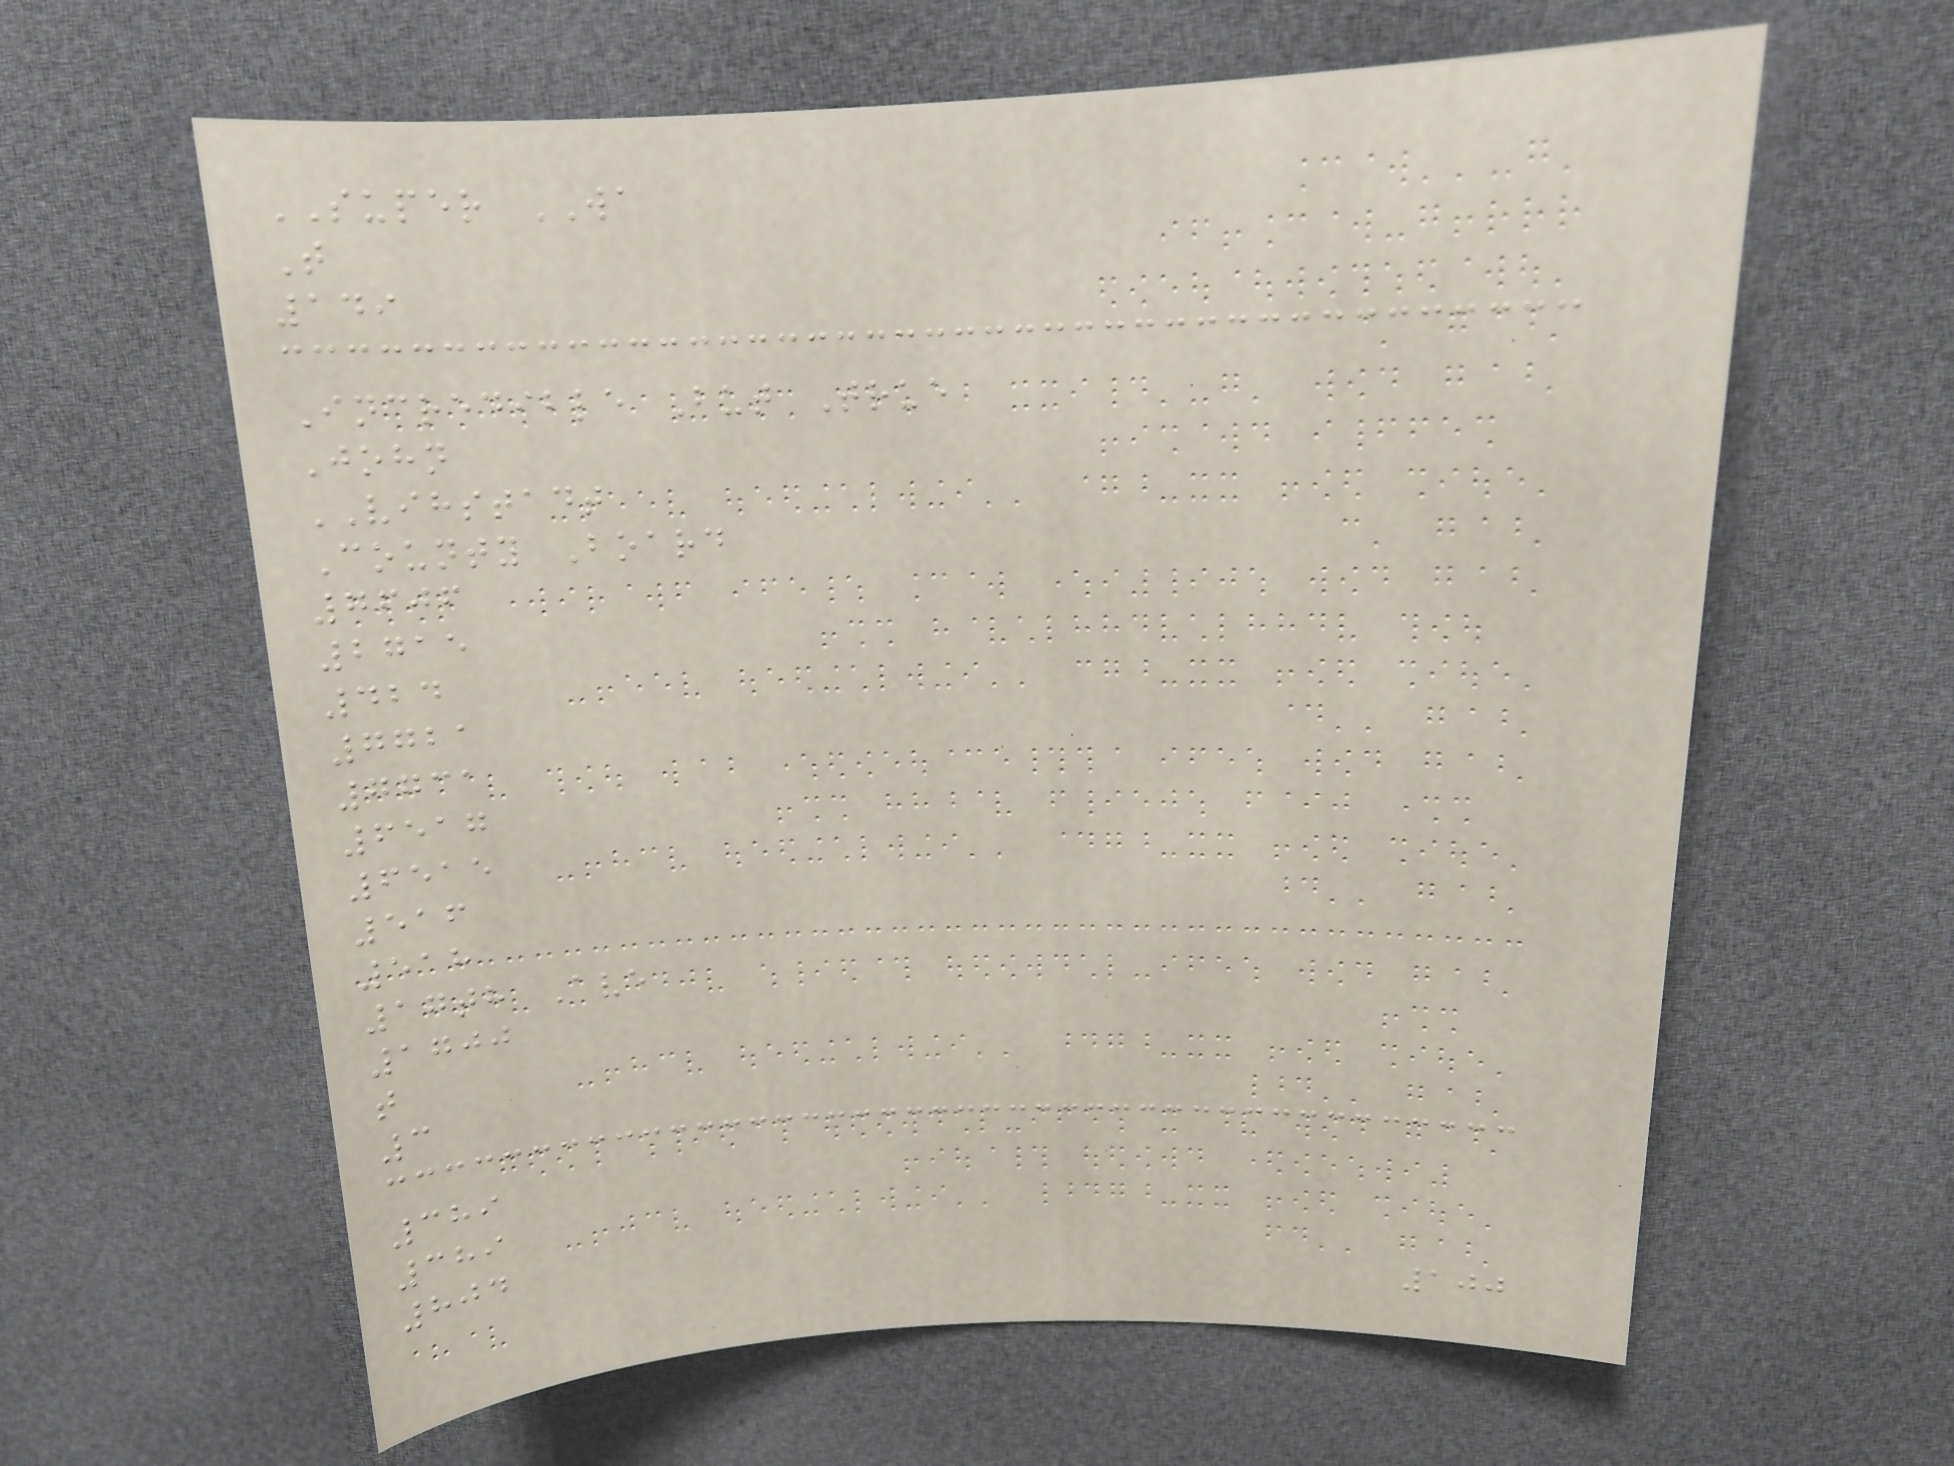SUPER WA
T
149
Incredible But True
John
VIHSTADT
County Board
7606
2715
424
7721
7731
6517
6515
516
518
17th Ave
1700
t
3
389
389
804
100
